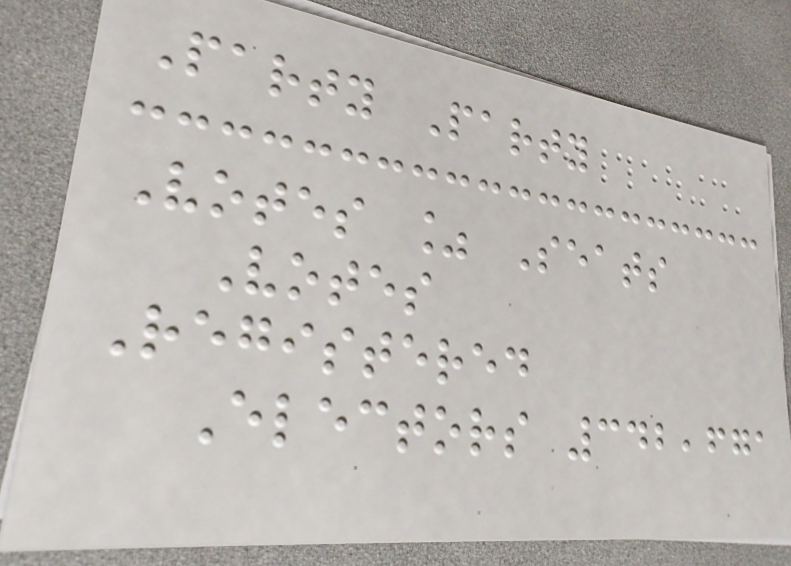Party Party
Votes % Seats
Votes
Registered
Electors 342,671
